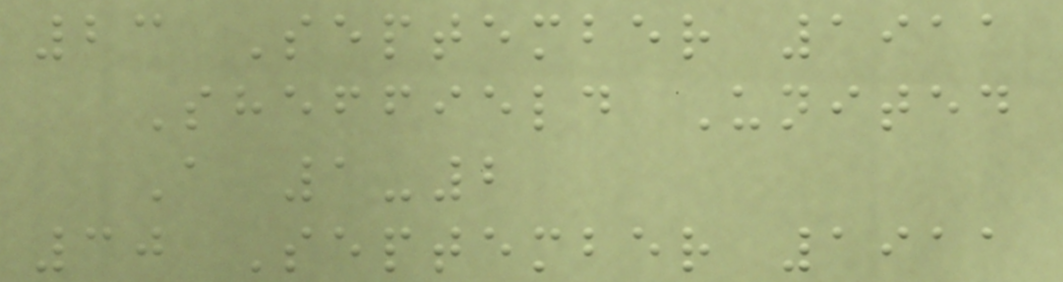23 September 1911
Sheffield United
A 1-2
30 September 1911
